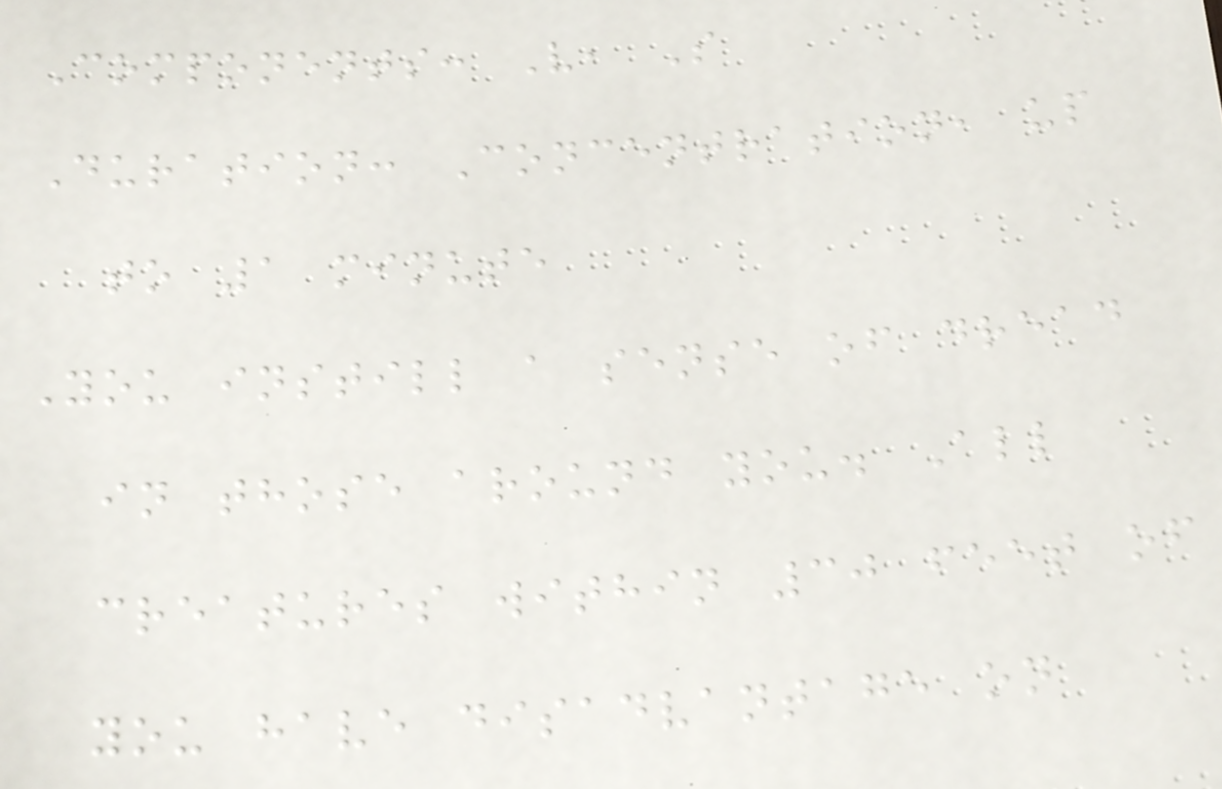Components: V, S
Duration: Concentration, up
to 1 minute
You instill a sense of dread
in those around you. All
creatures within 30 feet of
you have disadvantage on
